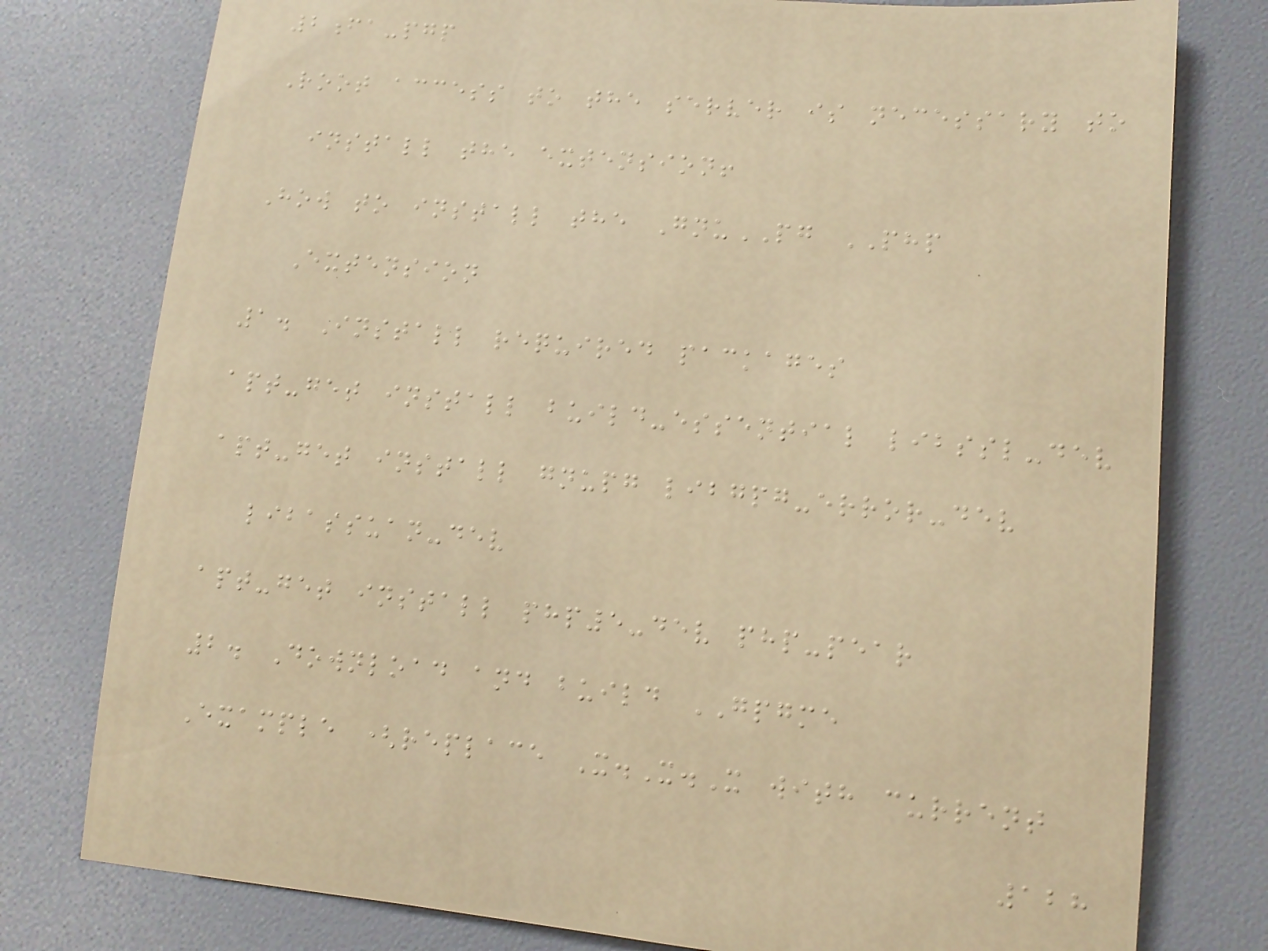2fa-pgp
Root access to the server is necessary to
install the extension!
How to install the GnuPG PHP
Extension
1. Install required packages
apt-get install build-essential libssl-dev
apt-get install gnupg libgpg-error-dev
libassuan-dev
apt-get install php5-dev php-pear
2. Download and build GPGME
Example (replace X.X.X with current
128
